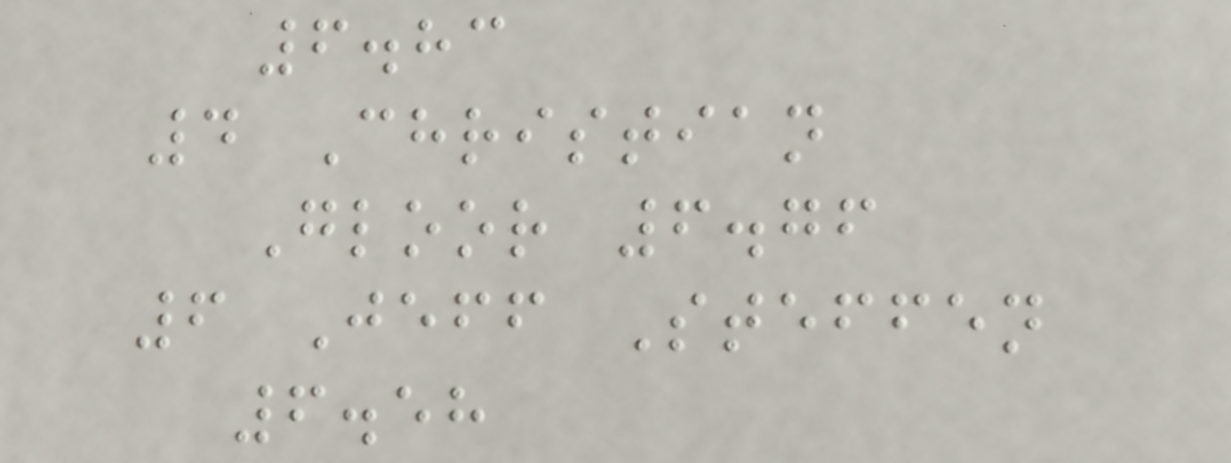6.83
4 Christian
Gloor 6.76
6 Jeff Steffen
6.58
